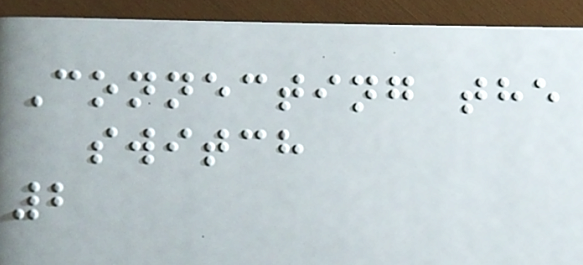Connecting the
switch
2
